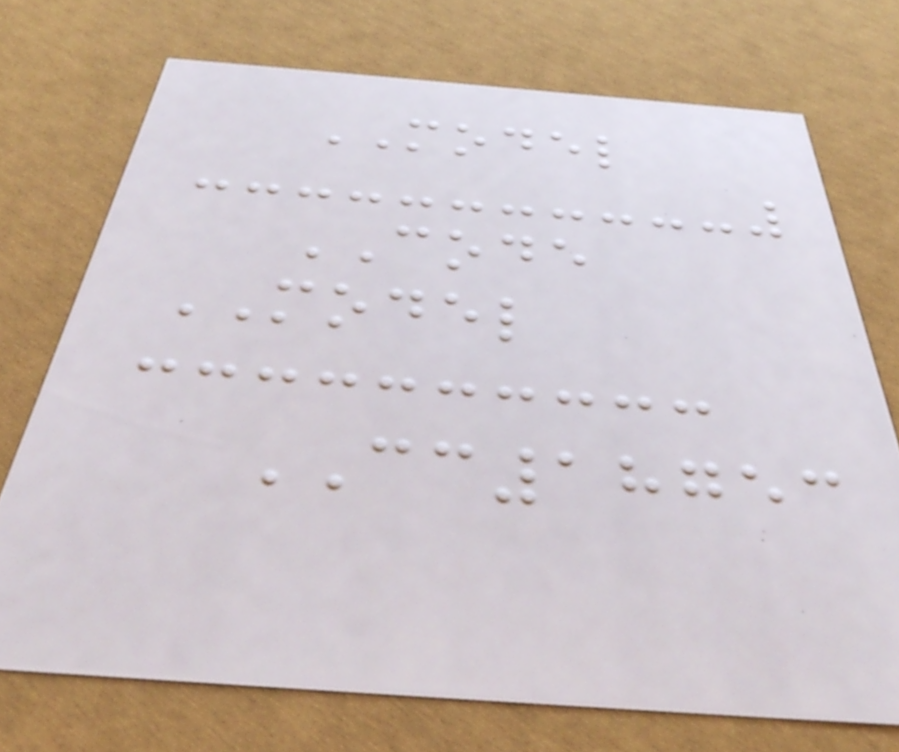MODEL
CODE
MODEL
CC18753
